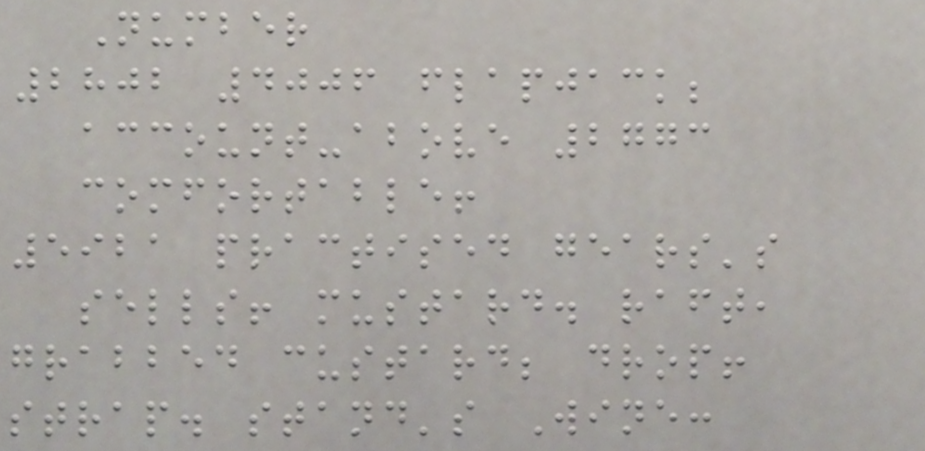Number
2802 4006 flapjack;
account-above 2773
comfortable!
5921 practised gears's
sells! mustard. raft,
grabbed custard; drop!
strap. stand's Wine:
